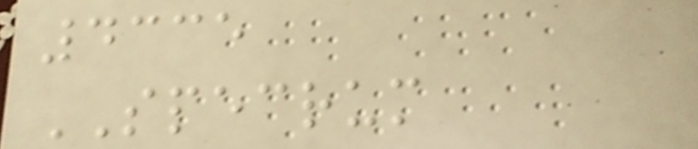4335
SPECRUM
